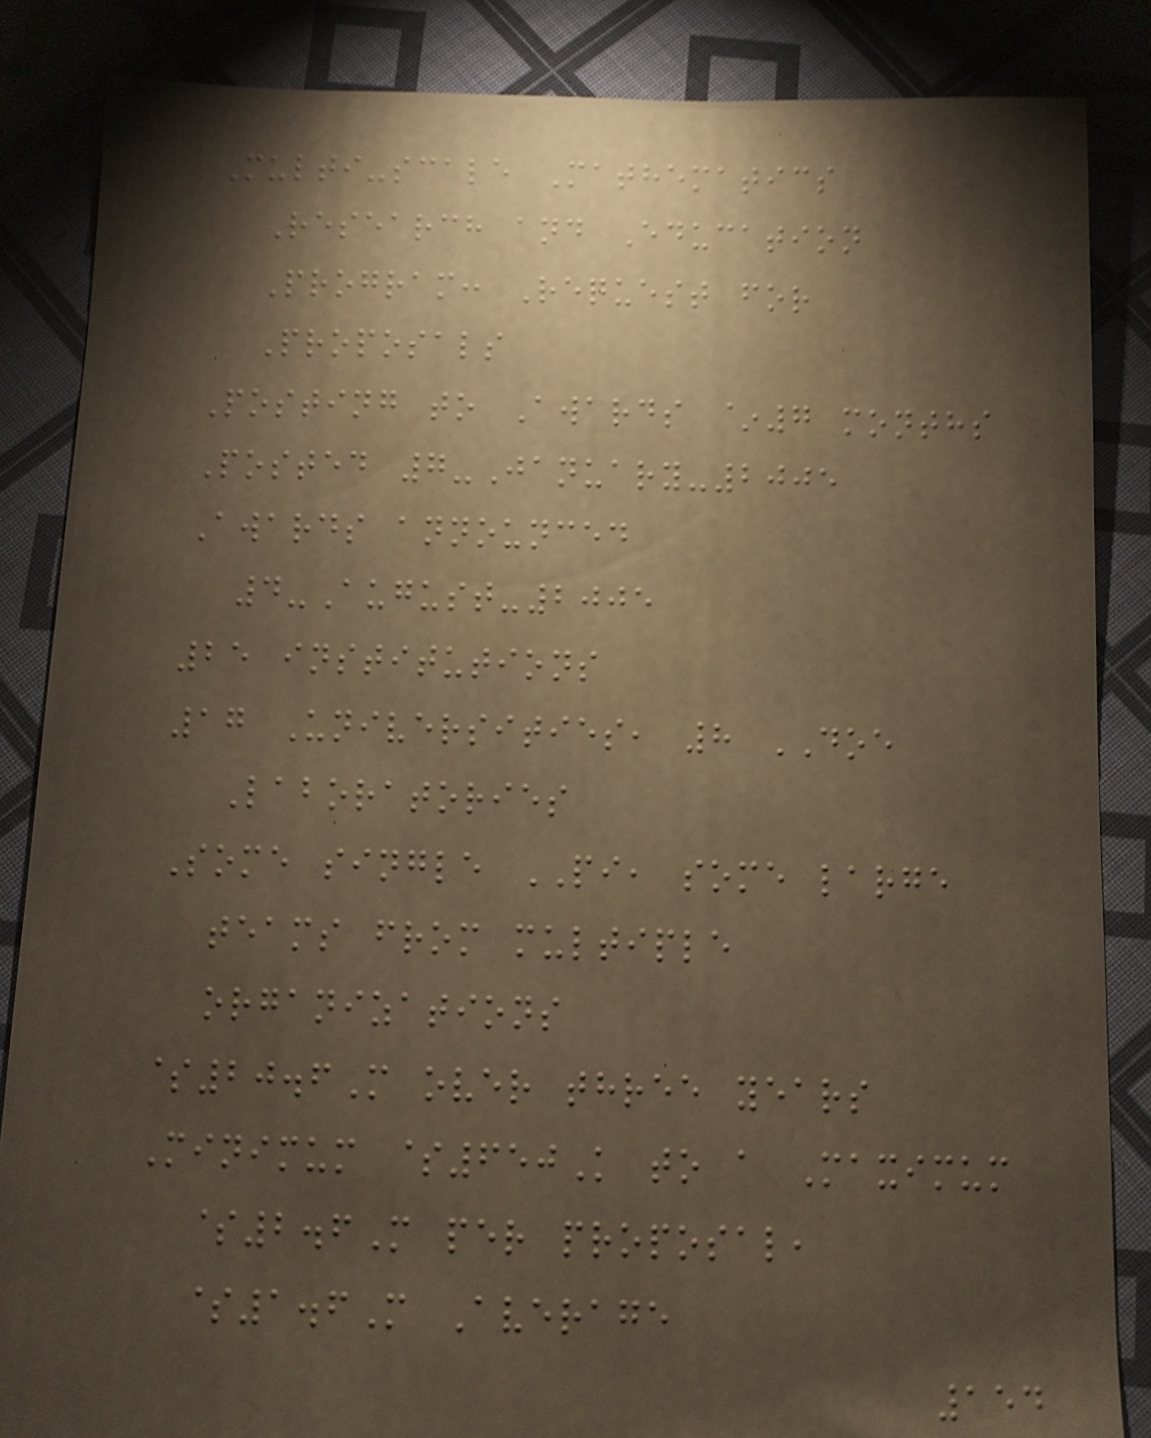Multi-scale Mathematics
Research and Education
Program: Request for
Proposals
Posting to Awards ~7 months
Posted 7-January-2005
Awards announced
4-August-2005
25 institutions
17 Universities, 8 DOE
Laboratories
Some single PI, some large
teams from multiple
organizations
$20.6M over three years
Minimum $650K to a Maximum
$2.6M per proposal,
$1.6M Average
154
